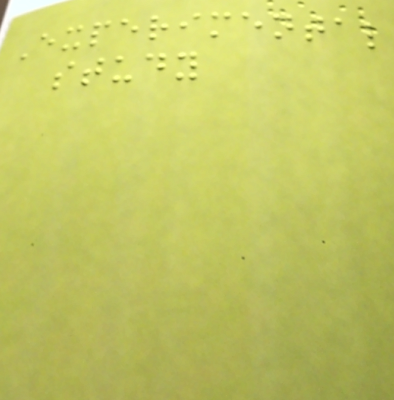Experimental
study
